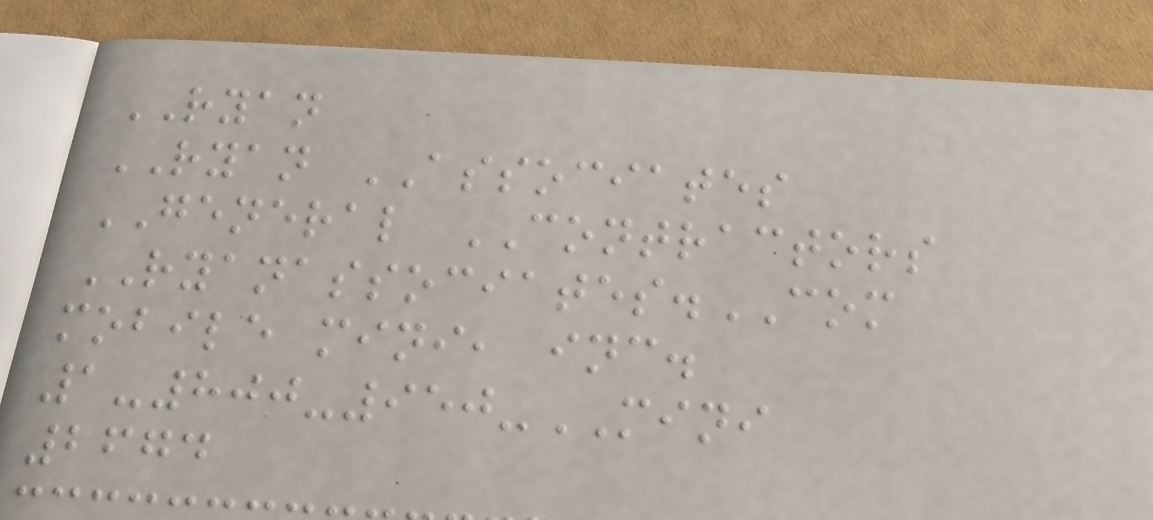RYAN
RYAN ASSOCIATES
GENERAL CONTRACTORS
RYANASSOCIATES.COM
mobile mini, inc.
1-800-950-MINI
2674
